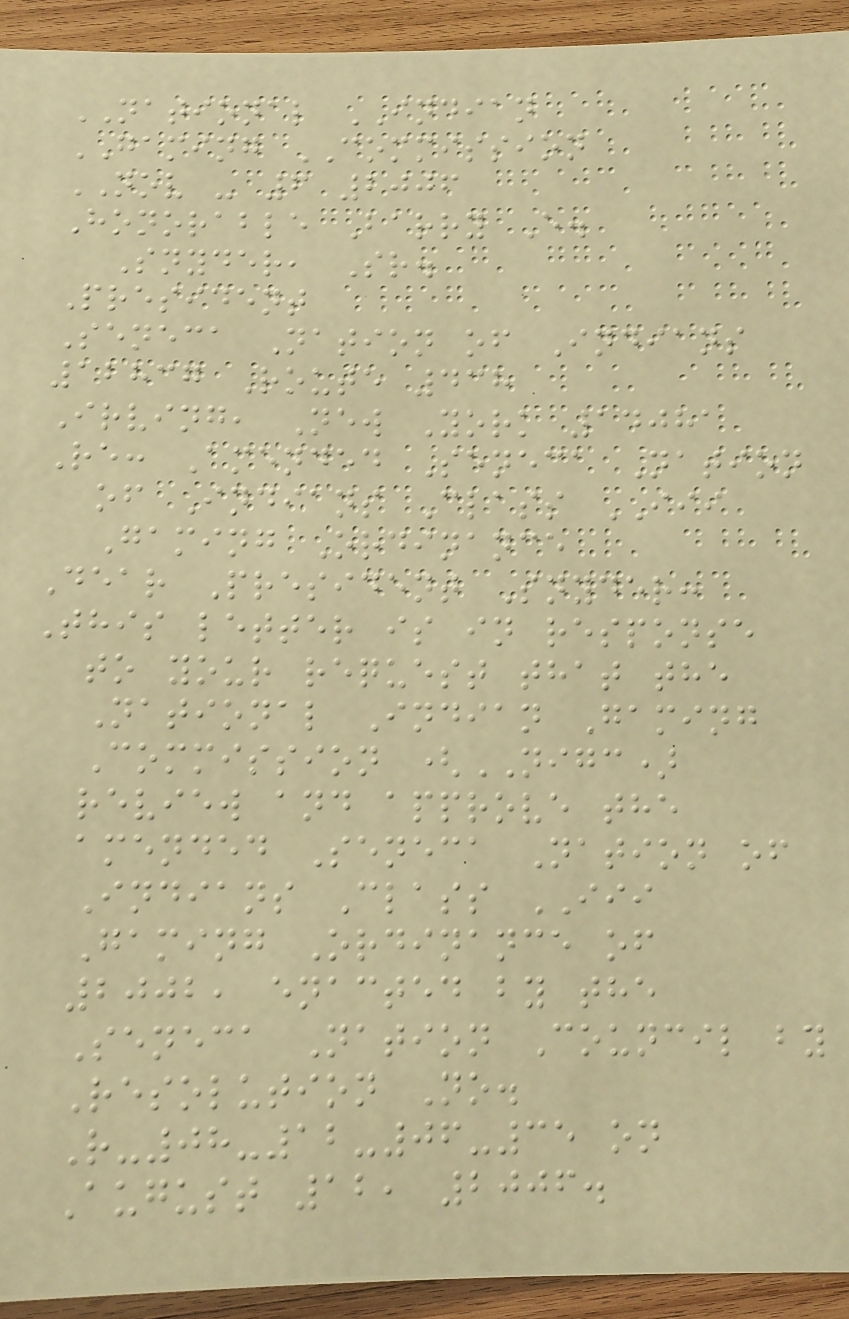NATIONAL INDIAN
GAMING COMMISSION
NOV - 6 2006
Honorable Barry E.
Snyder, Sr.
President
Seneca Nation of Indians
12837 Route 438
Irving, New York 14081
Re: Amended Seneca Nation
of Indians Class III
Gaming Ordinance
Dear President Snyder:
This letter is in response
to your request that the
National Indian Gaming
Commission (NIGC)
review and approve the
amended Seneca Nation of
Indians Class III
Gaming Ordinance of
2002, enacted by the
Seneca Nation Council by
Resolution No.
R-08-12-06-35 on
August 12, 2006.
